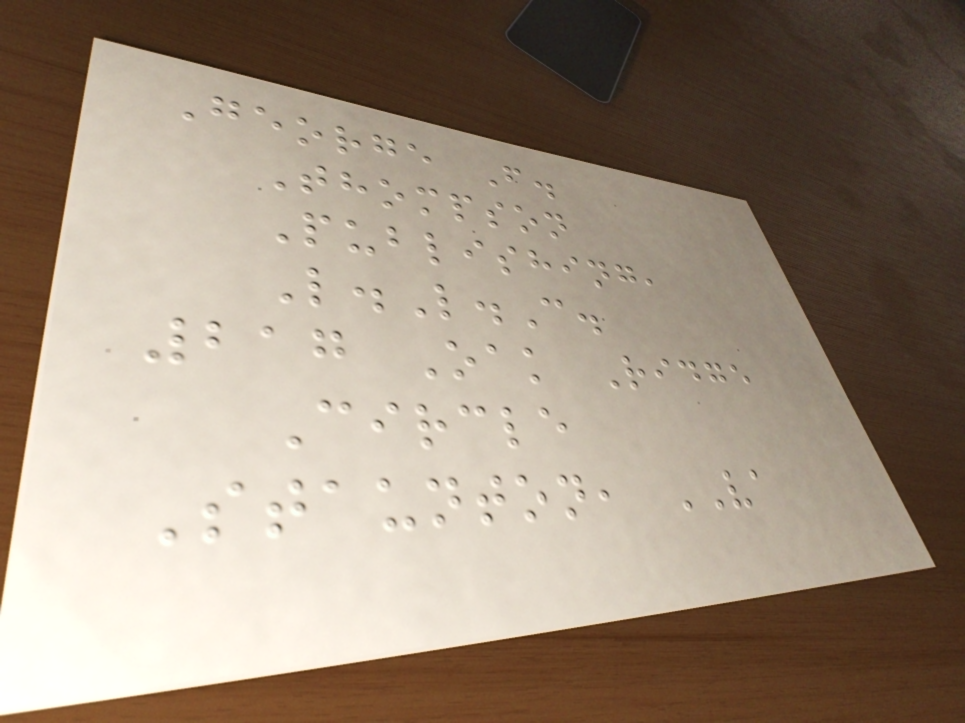George F.
Thompson
Publishing,
L.L.C.
217 Oak Ridge
Circle
Staunton, VA
